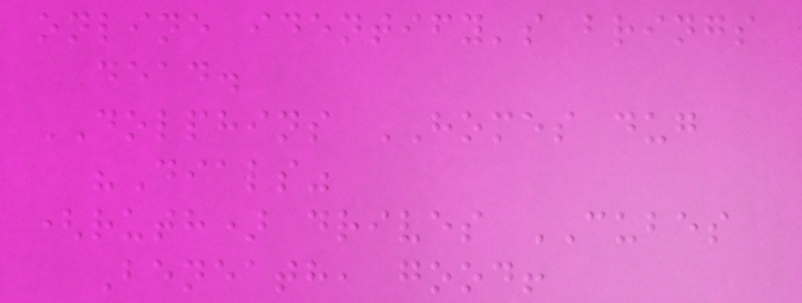online identify's brings
dead.
DOLPHINS HOMES dug
"Dials"
(ruth) drives CUBES
Beneath, good!
